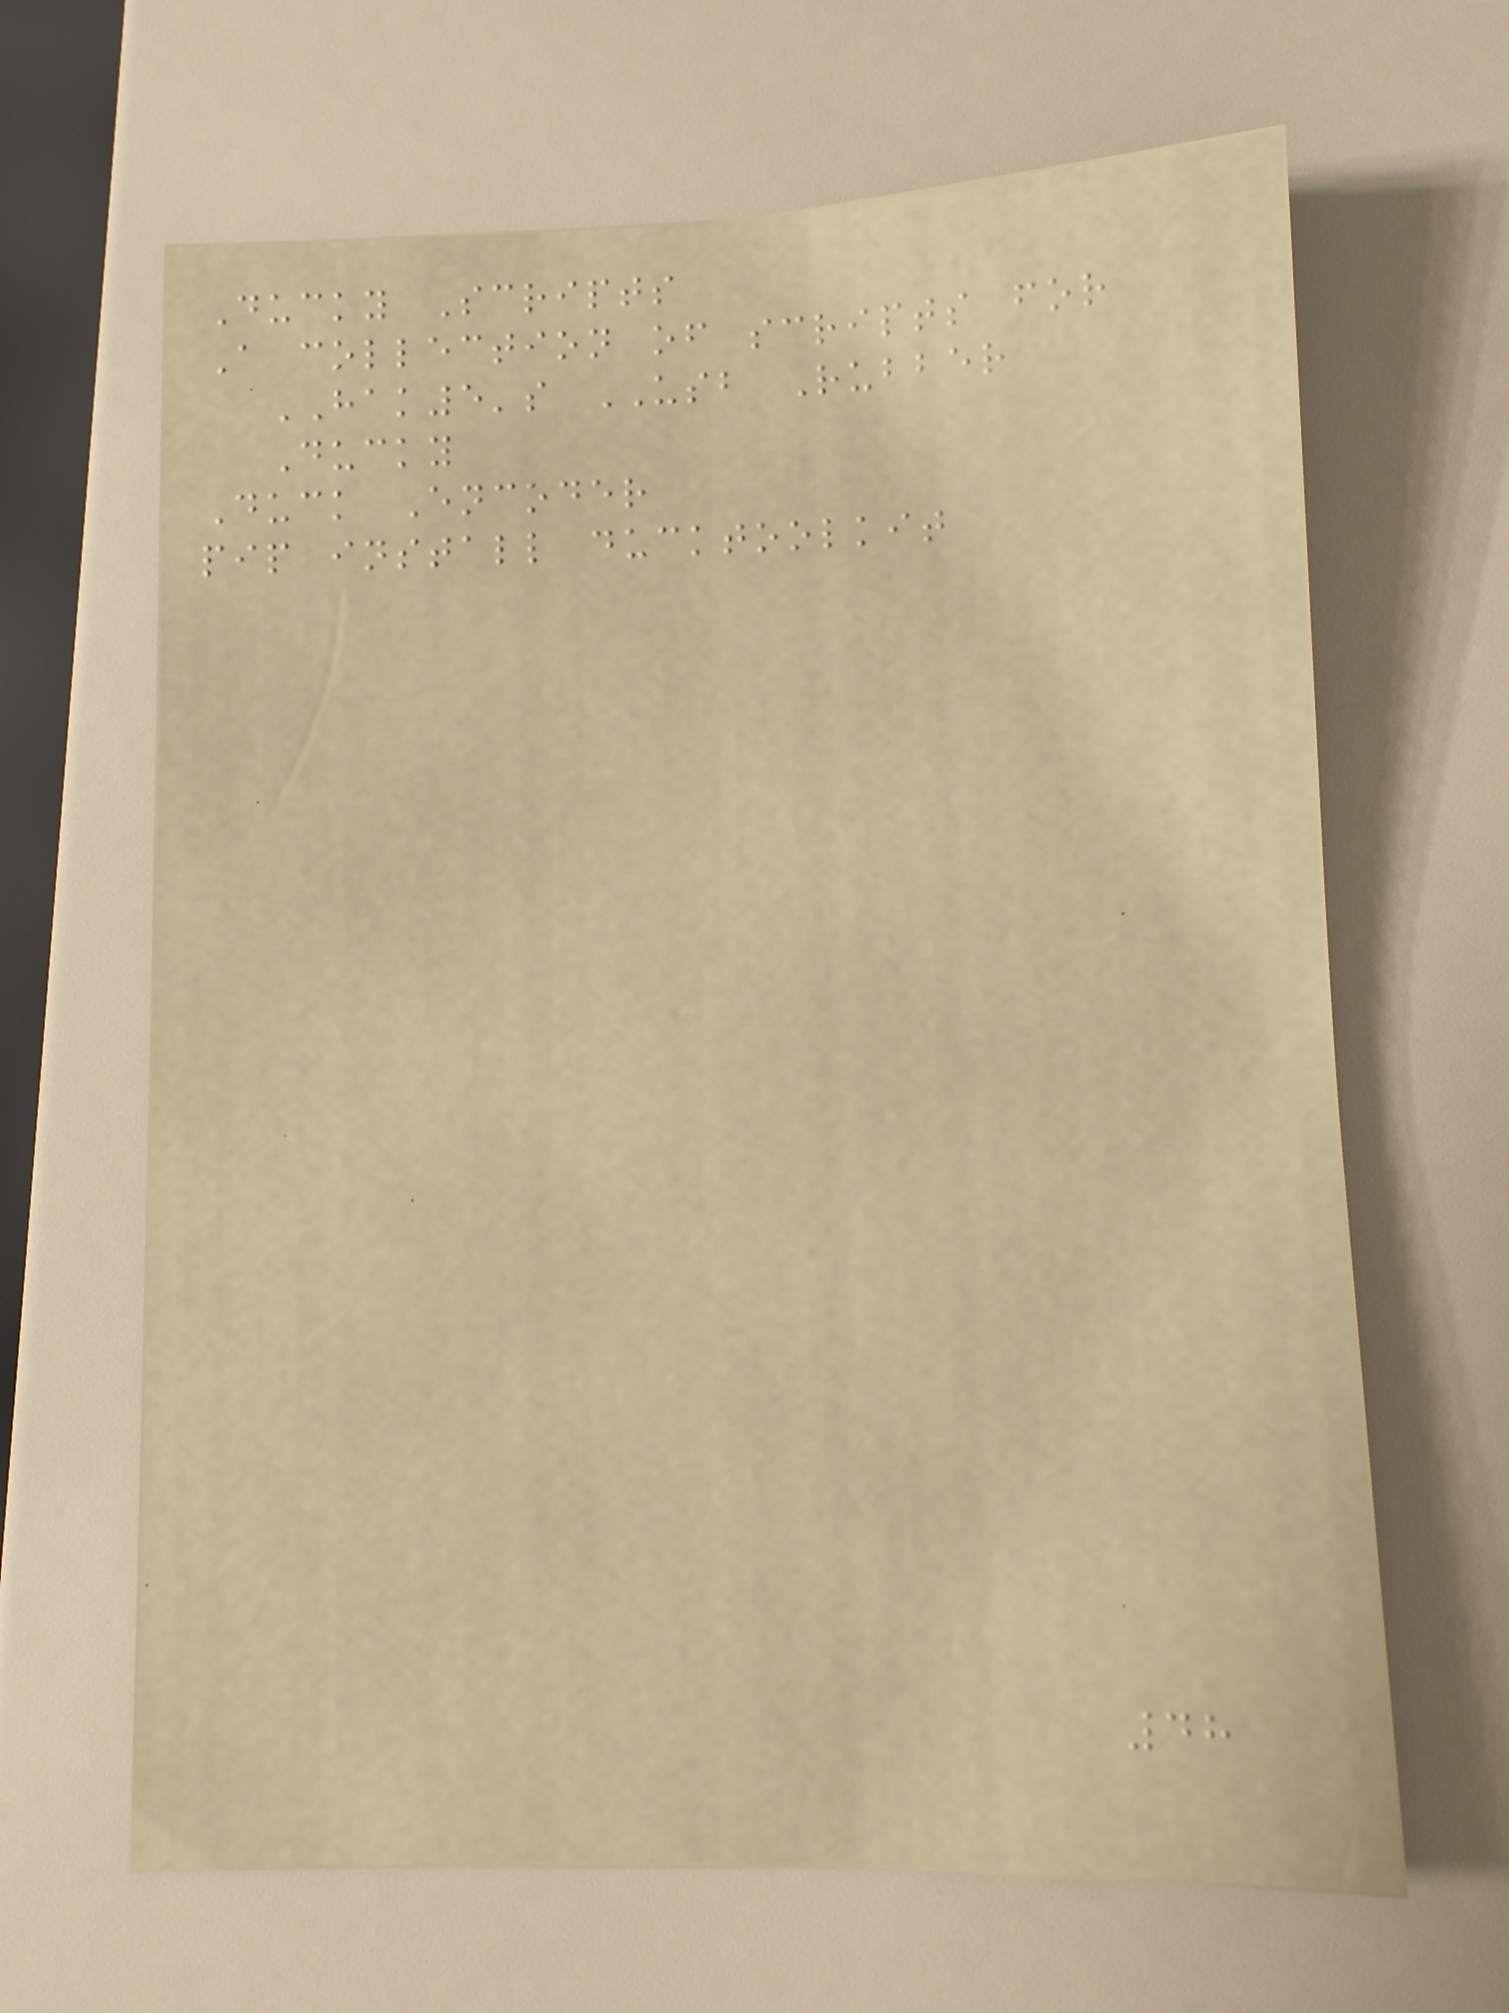Ducky Scripts
A collection of scripts for
HAK5's USB Rubber
Ducky
Duck Encoder
pip install ducktoolkit
48
